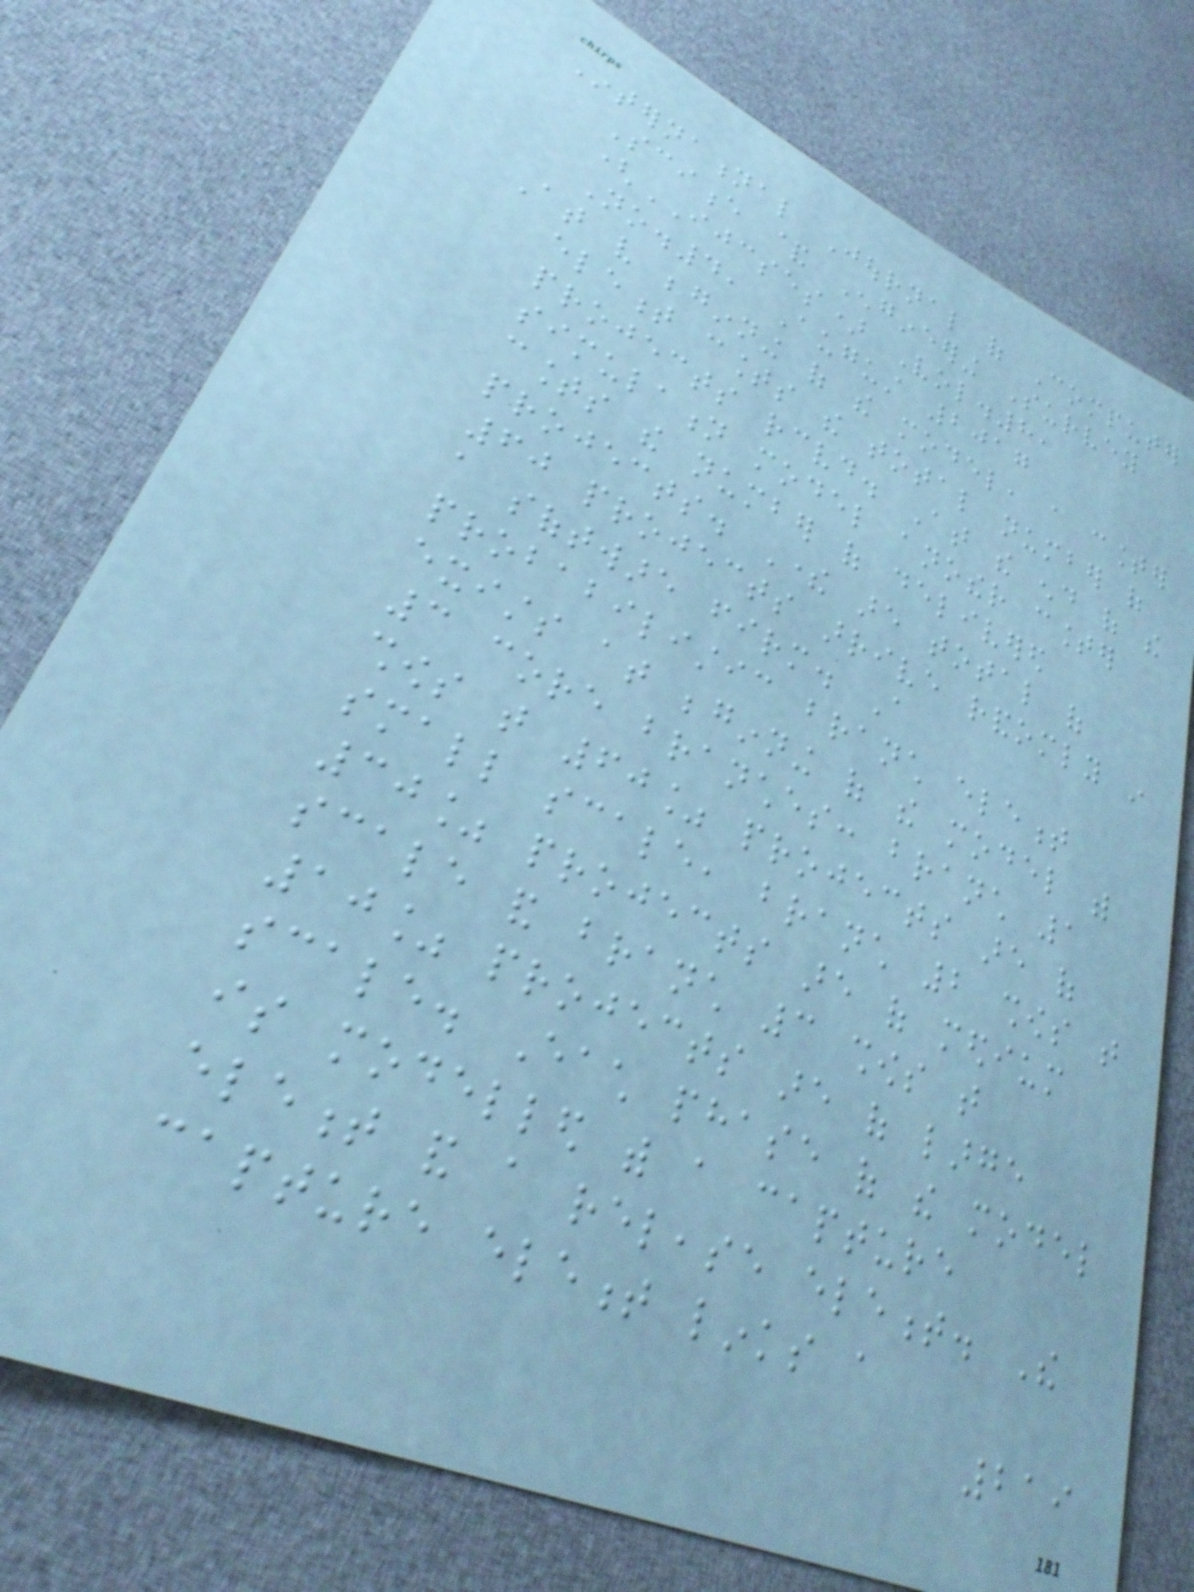International Journal of Computer
Science & Engineering Survey
(IJCSES) Vol.8,
No.4, August 2017
At very beginning of the model, a counter
element counts the total number of
projects received. At the end of the
simulation model another counter
counts the number of delivered
projects. There are total of
60 projects arrive randomly in
a software firm. A
probabilistic branch element
exists at beginning of the model with
3 core branches: branch 1
shows that 60% projects are of
small scale, branch 2 shows that
30% projects are of medium
scale and branch 3 shows that
10% projects are of large
scale. Each phase of the model
is modelled with a capture
element and a release element. The
capture element links a
219
